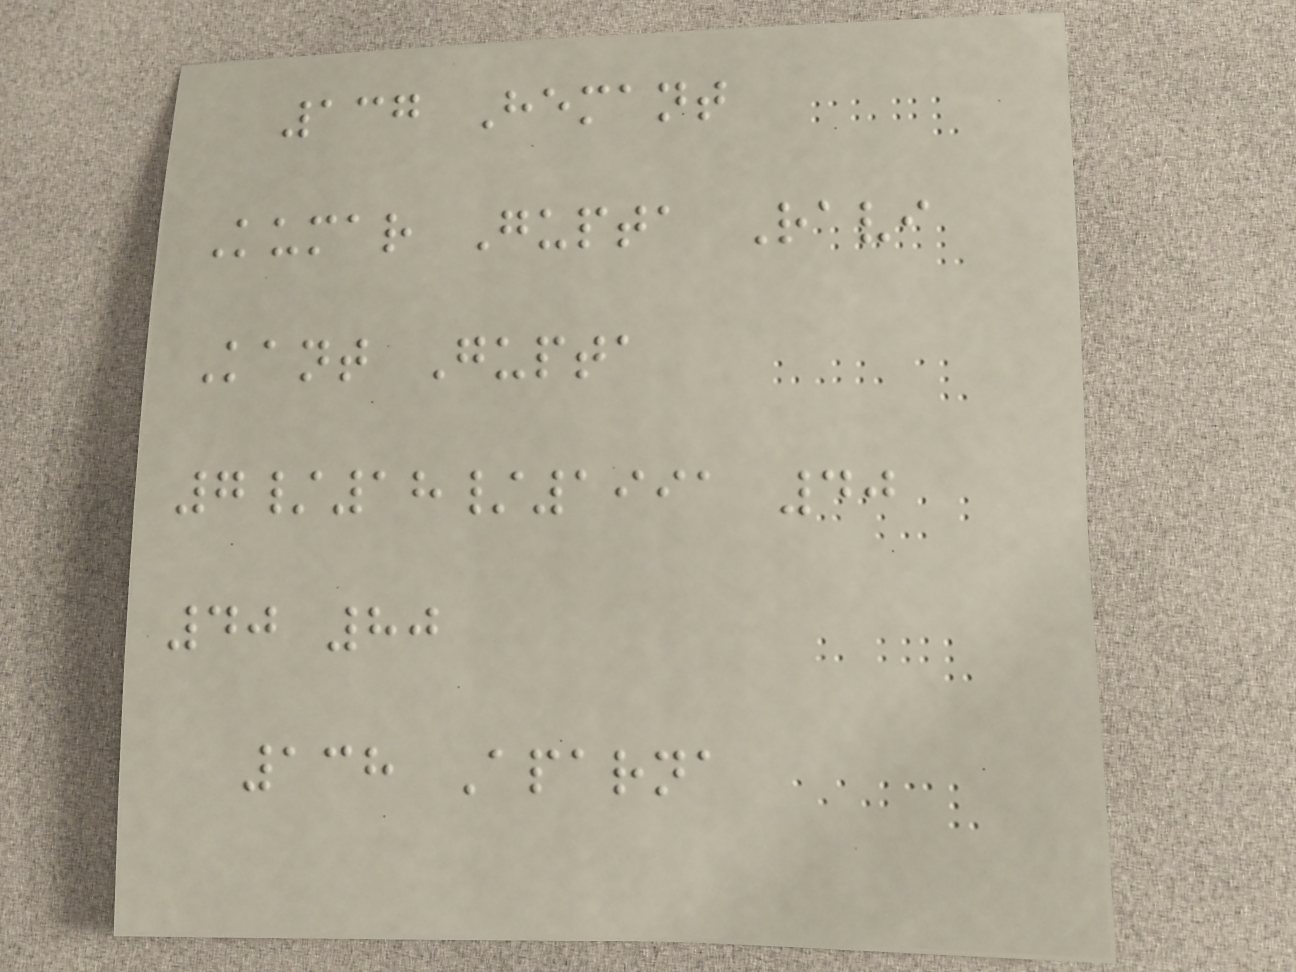137 Hemant
Kumar Gupta Ravi
Kant Gupta
7/18/1991 40
40 80
138 Aparna
